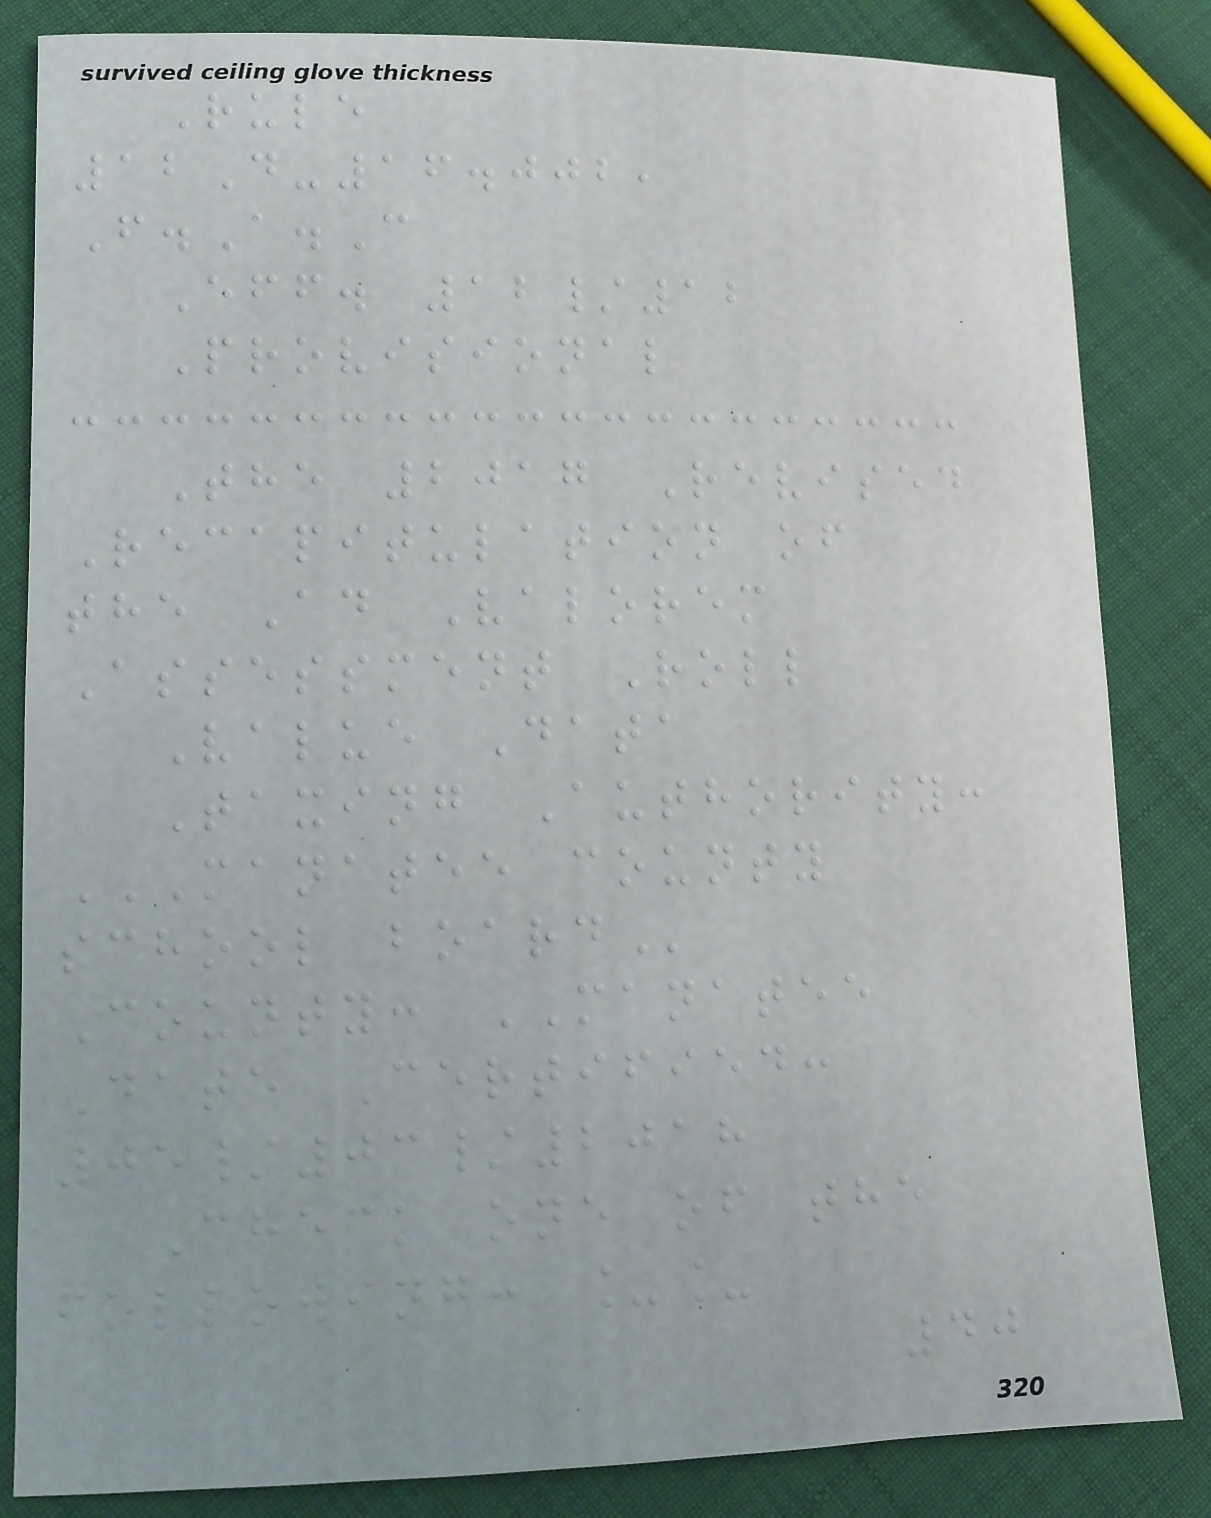Rule
12D-16.002,
F.A.C
Eff. 12/12
Provisional
The 2017 Revised
Recapitulation of
the Ad Valorem
Assessment Roll
Value Data
Taxing Authority:
MANATEE COUNTY
SCHOOL BOARD
County: MANATEE
Date Certified:
05/03/2018
Check one of the
following: __
40
